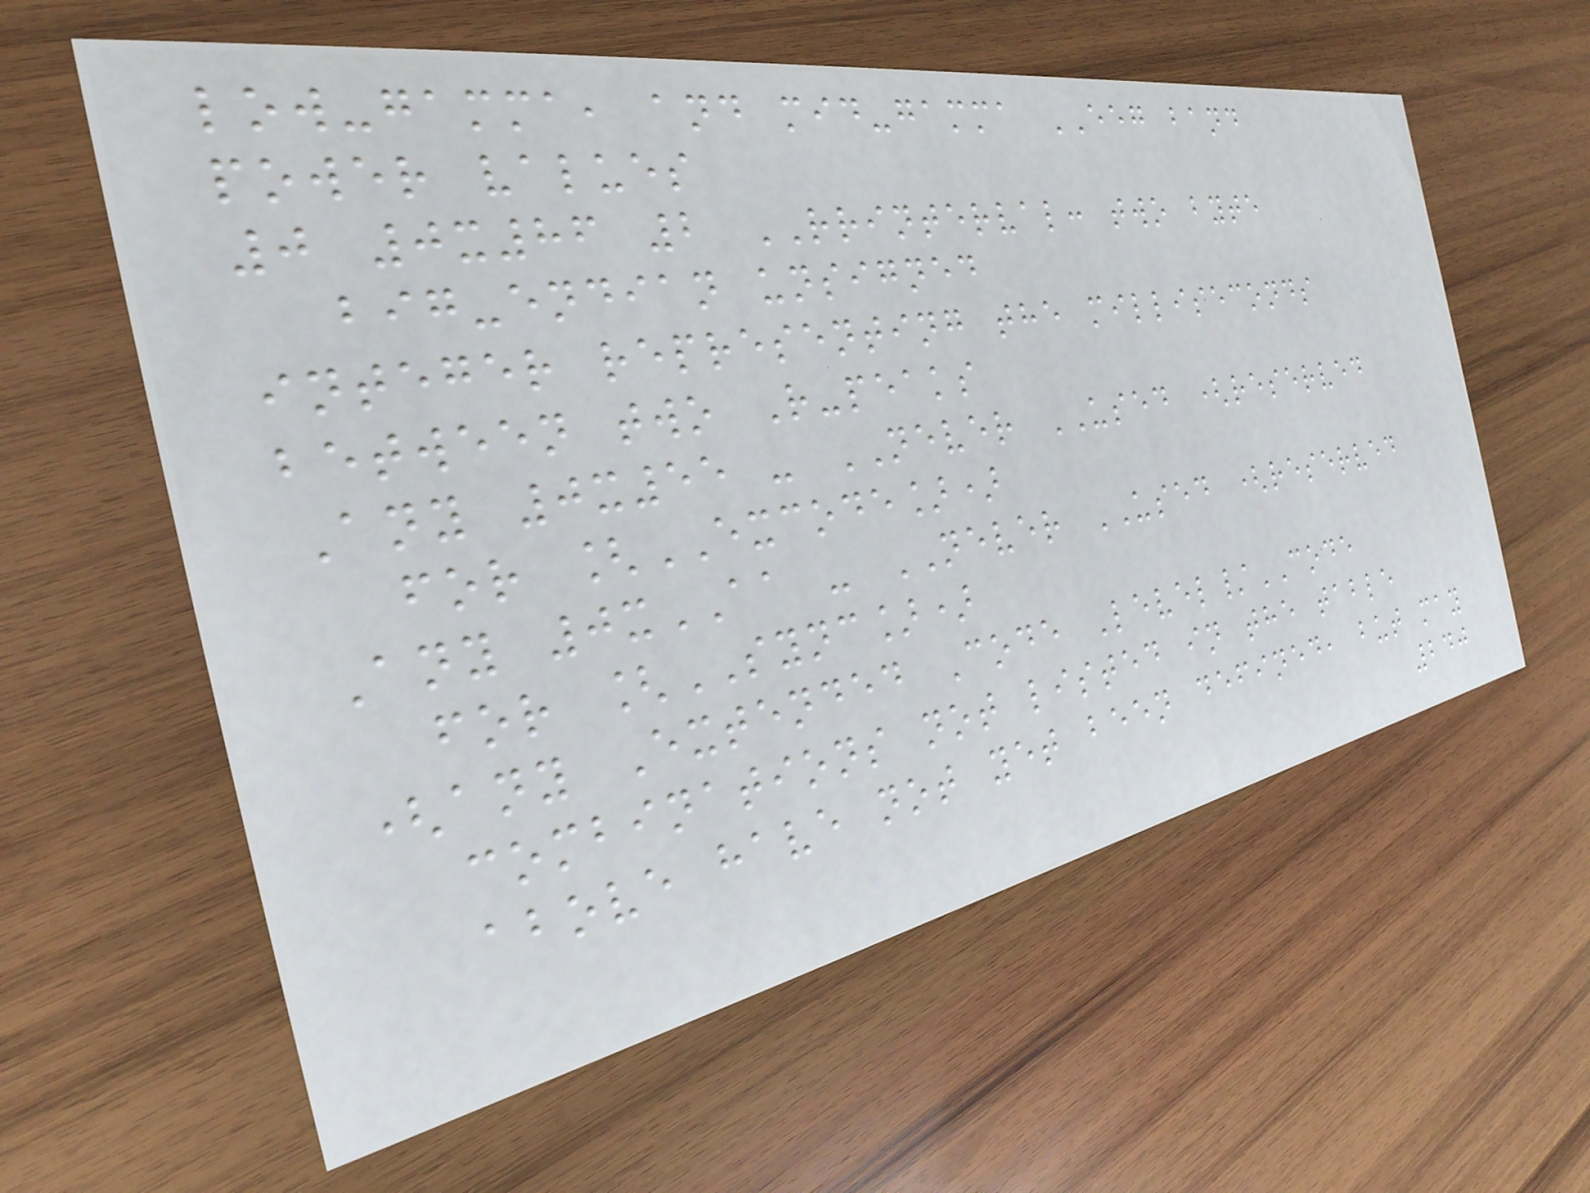low-gamma, and mid-gamma EEG band
power values
0 0x86 2 RRINTERVAL: two byte
big-endian unsigned
integer representing the milliseconds
between two R-peaks
Any 0x55 - NEVER USED (reserved
for [EXCODE])
Any 0xAA - NEVER USED (reserved
for [SYNC])
(any Extended Code Level/CODE
combinations not listed in the table
above have not yet been defined, but may
240
